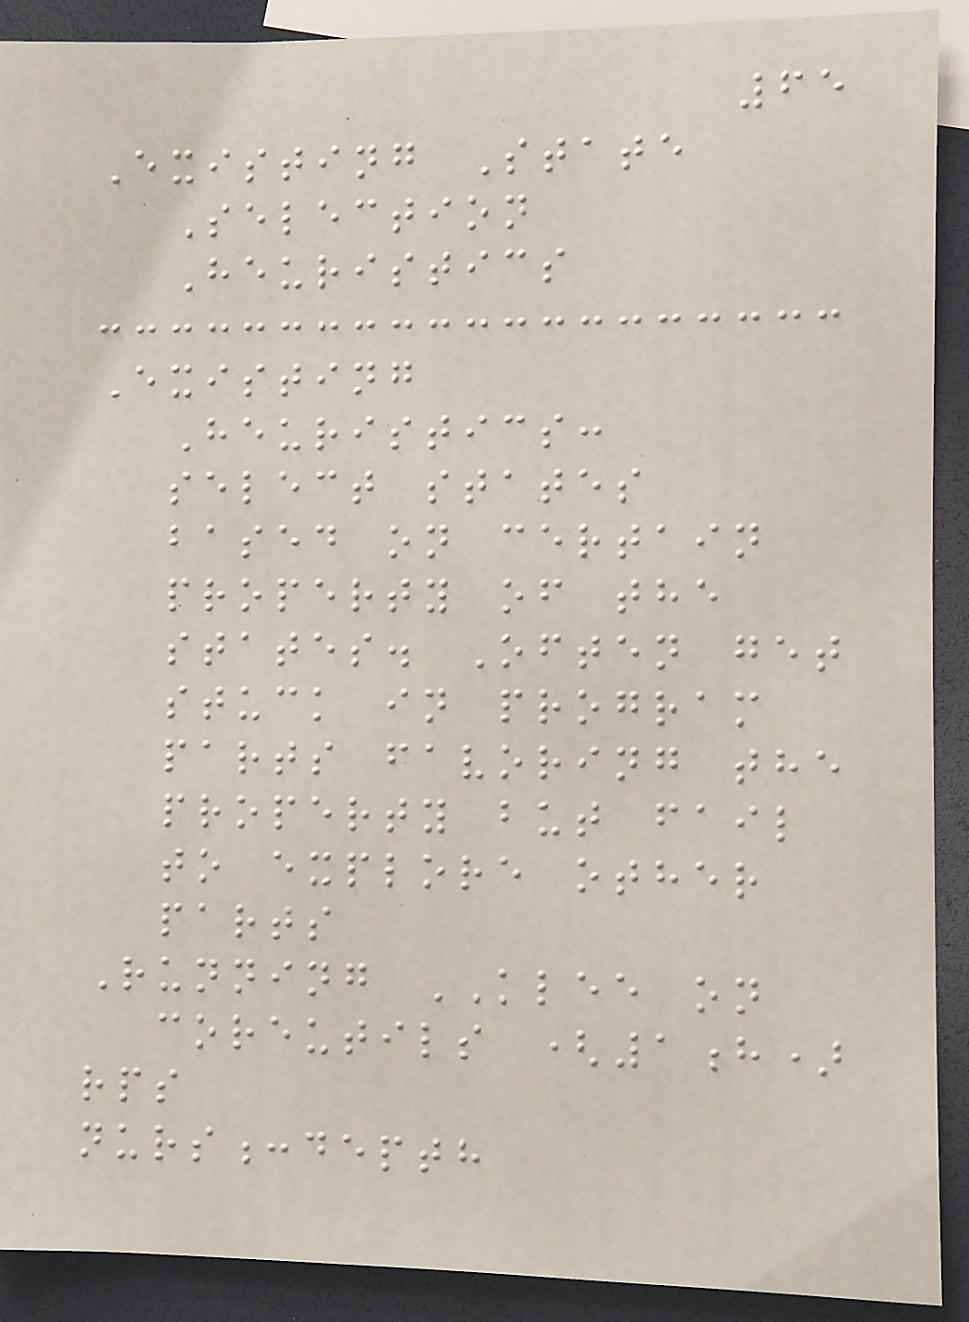65
Existing State
Selection
Heuristics
Existing
Heuristics:
select states
based on certain
property of the
states. Often get
stuck in program
parts favoring the
property but fail
to explore other
parts
Running KLEE on
coreutils (1h)
rps
nurs:depth
